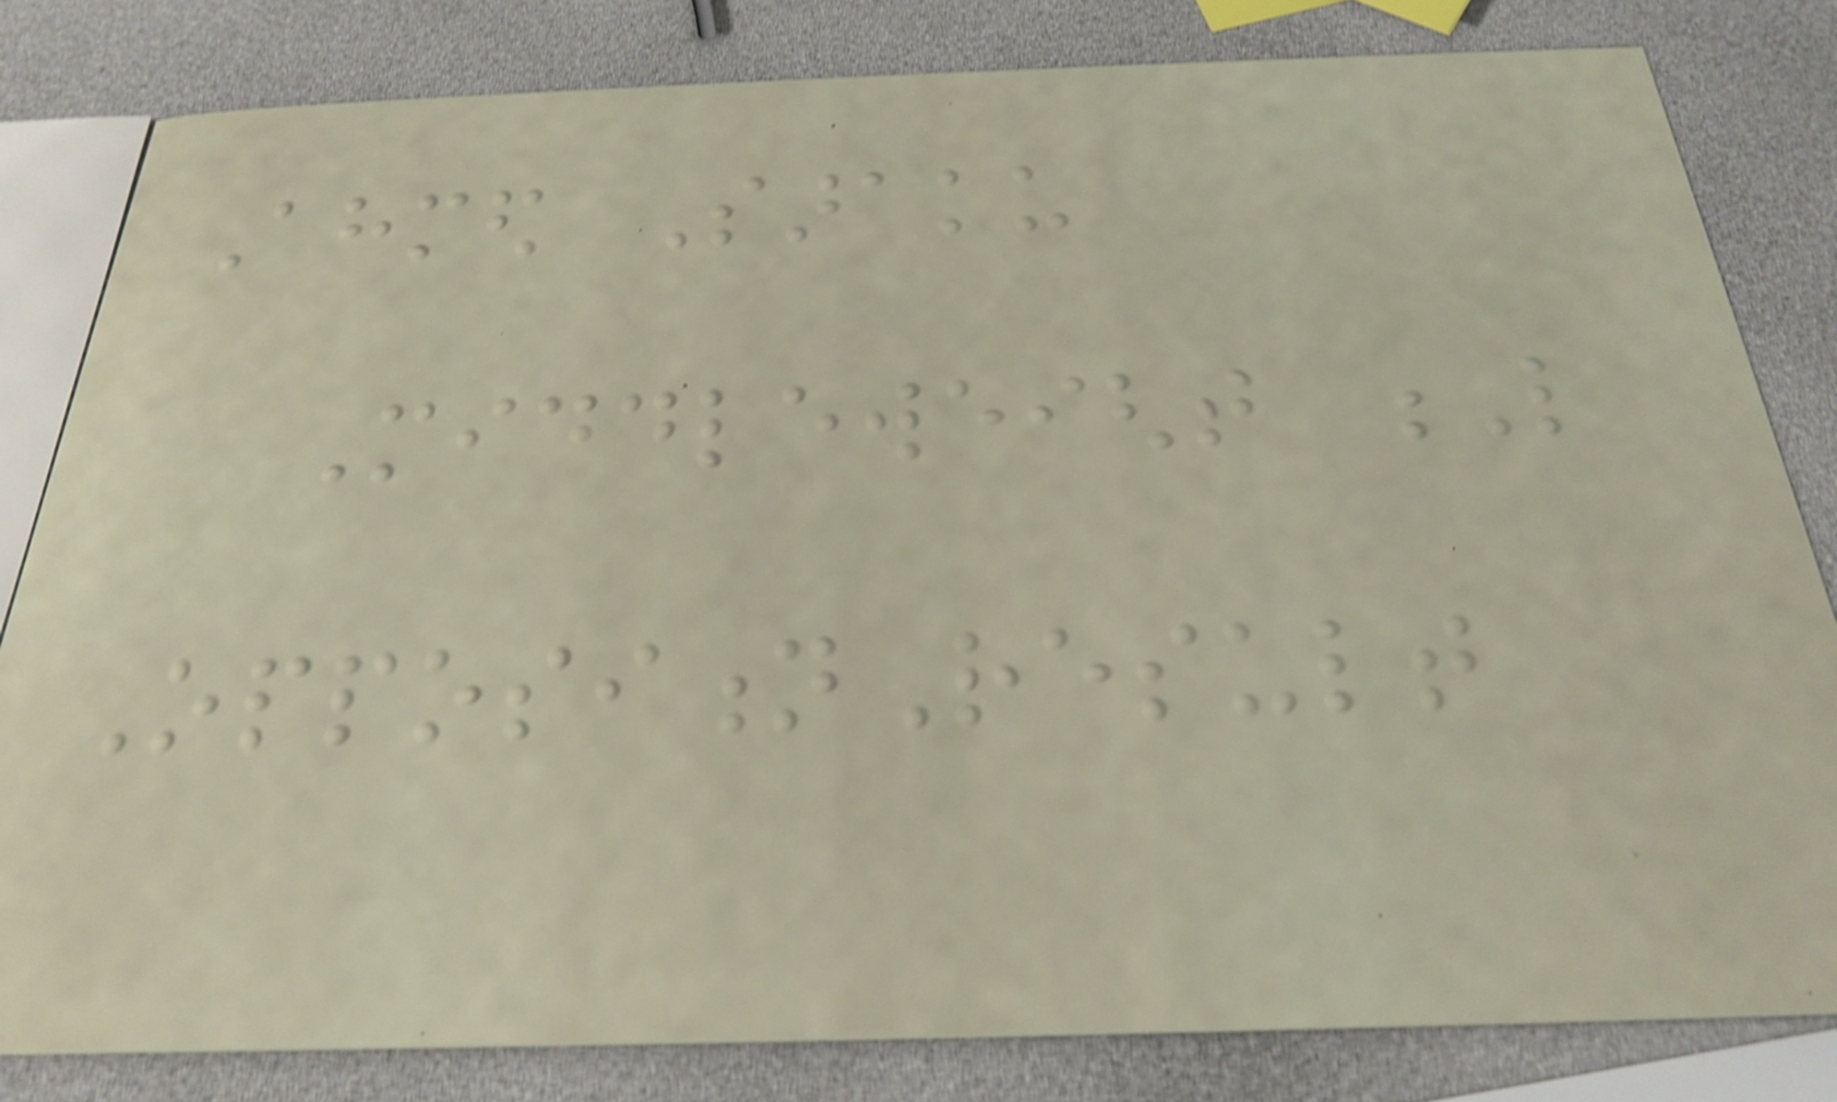Ahmed Saraku
Middleweight L
OppositionResult
